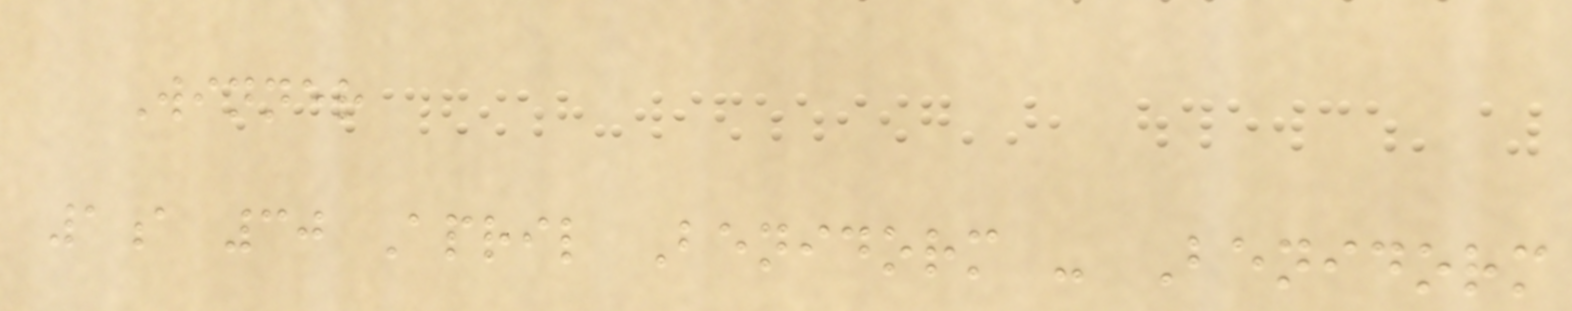Winner
1a 30 April Benidorm - Benidorm
